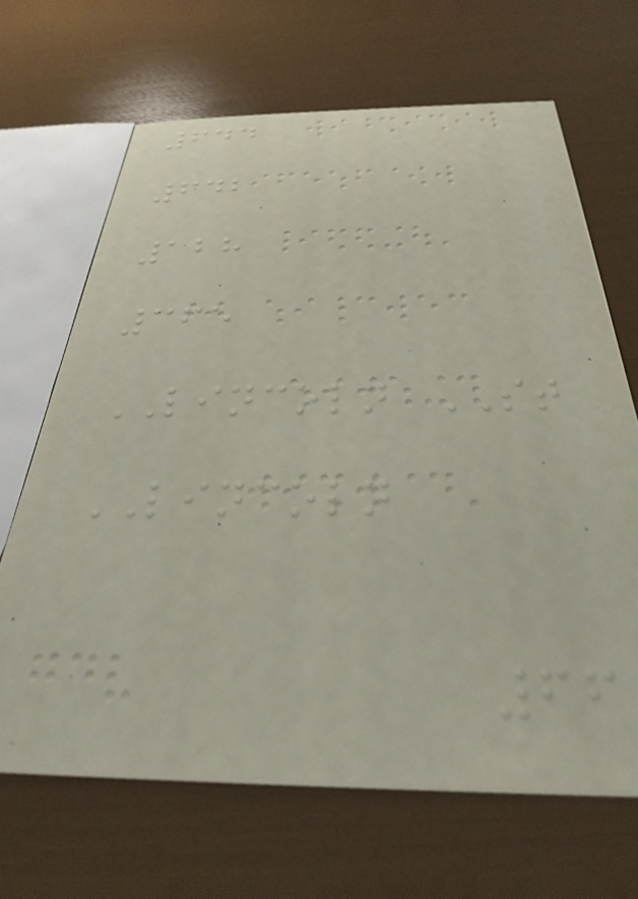644
642
128
365
LINCOLN ST
LINCOLN
66
